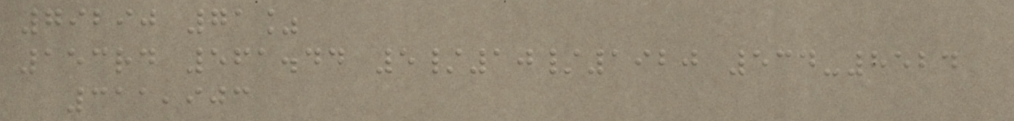79290 71%
153rd 561.44 5/10/1920 534-8524
311,903
